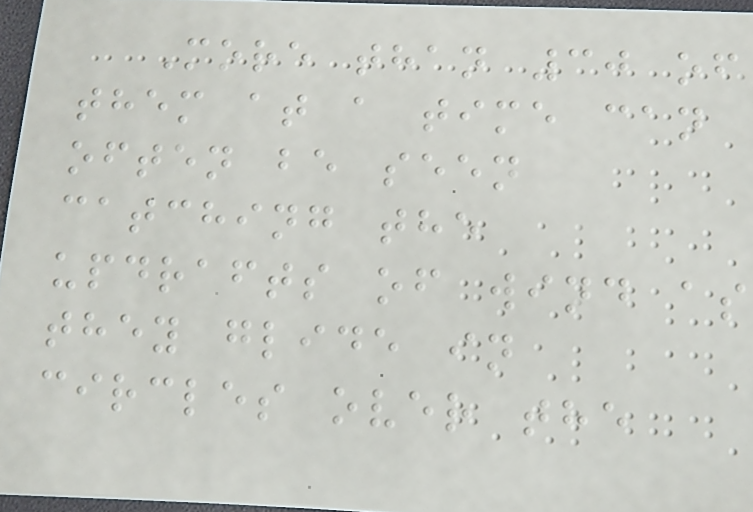More than 30 of
them at a time can
often be seen
catching the
updrafts of wind as
they glide in
circles over the
